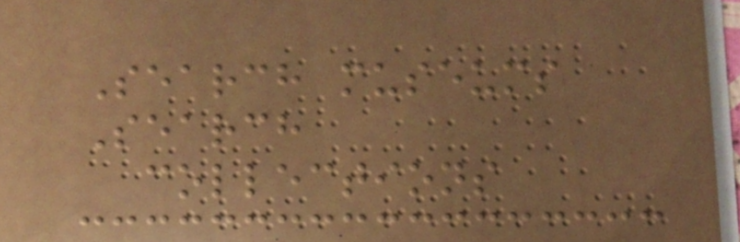Search museums
Search
collections
